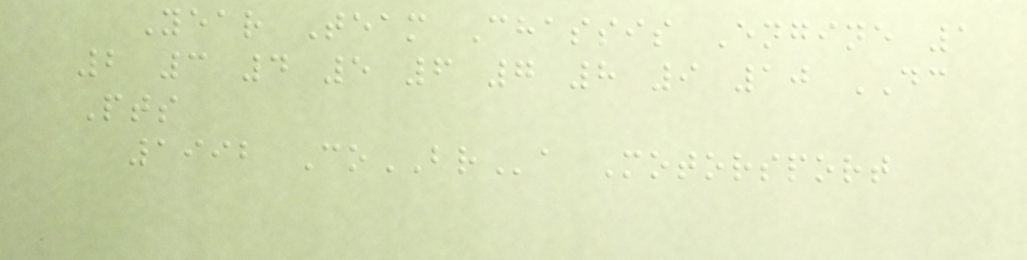Year Team Chassis Engine 1
2 3 4 5 6 7 8 9 10 DC
Pts
1992 CoBRa Motorsport
